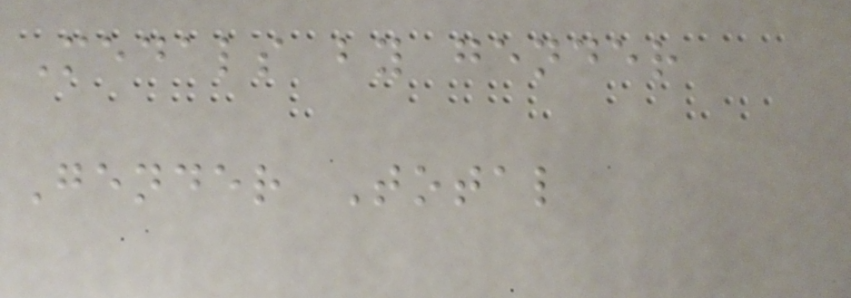Medals by gender
Gender Total
